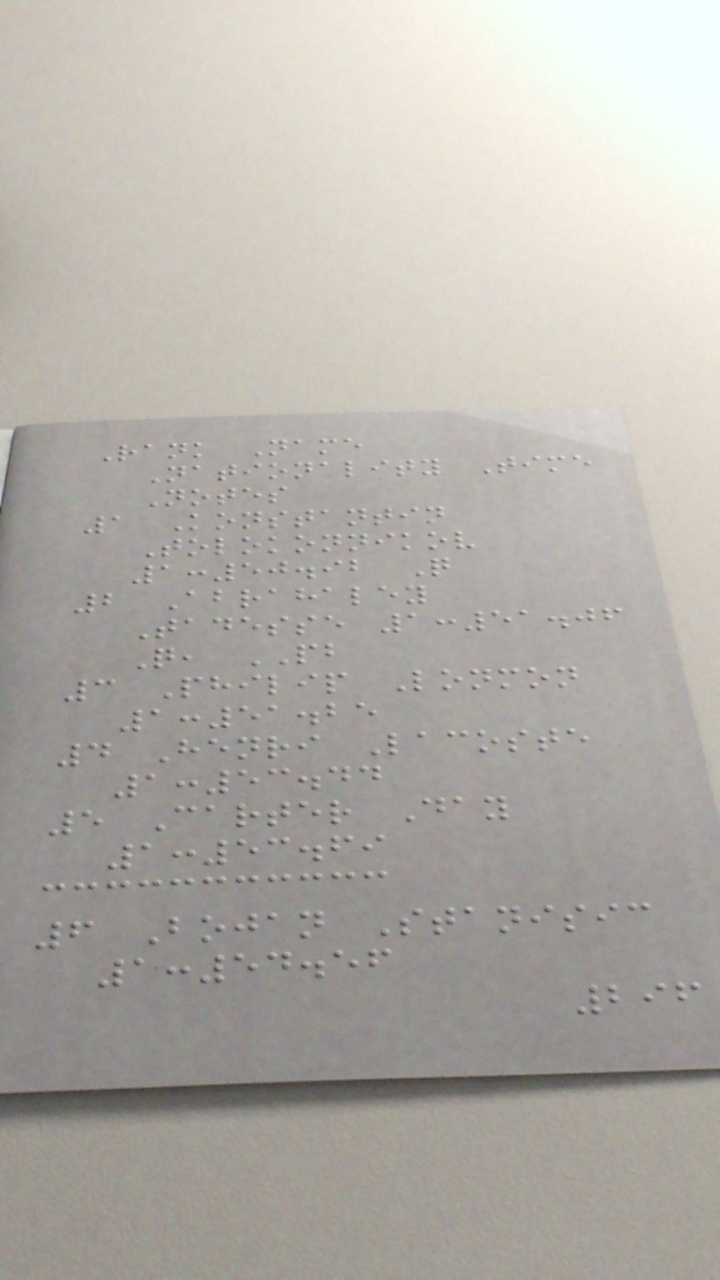Rank Name
Nationality Time
Notes
1 Konstantin
Tolokonnikov
1:50.92 Q
2 Abrahaley
Tadesse 1:51.06
Q, PB
3 Philip Lonmon
1:51.25
4 Henri Lacoste
1:53.44
5 Carter Day
1:53.69
6 Bojan Stanisic
1:54.56
296
